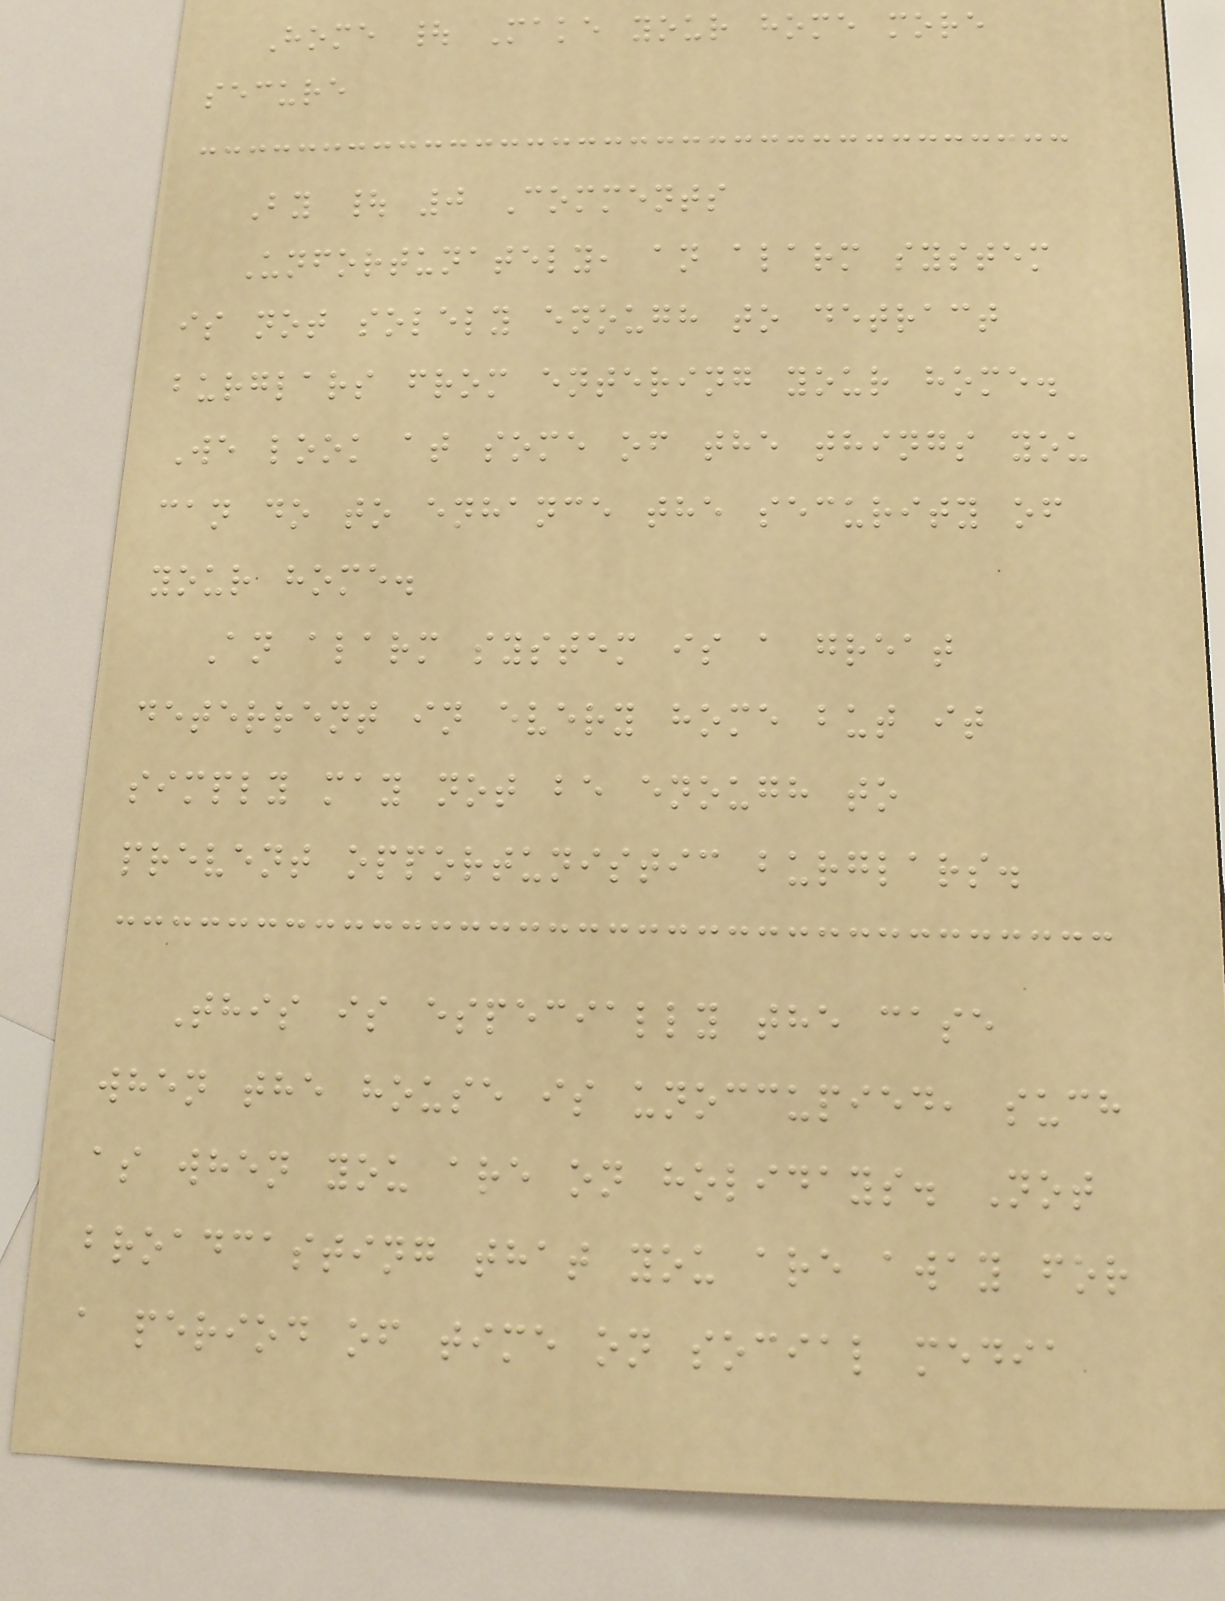Home | Make your home more
secure
By | 0 Comments
Unfortunately, an alarm system
is not solely enough to detract
burglars from entering your home.
We look at some of the things you
can do to enhance the security of
your home.
An alarm system is a great
deterrent in every home but it
simply may not be enough to
prevent opportunistic burglars.
This is especially the case
when the house is unoccupied, such
as when you are on holidays. Not
broadcasting that you are away for
a period of time on social media
